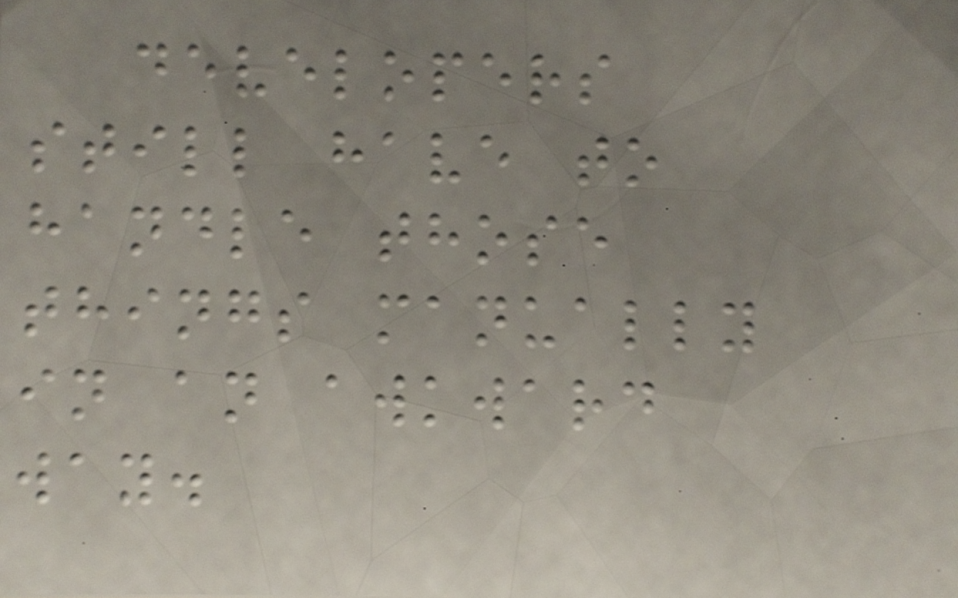developers
still have to
handle those
things manually
in an awkward
way.
